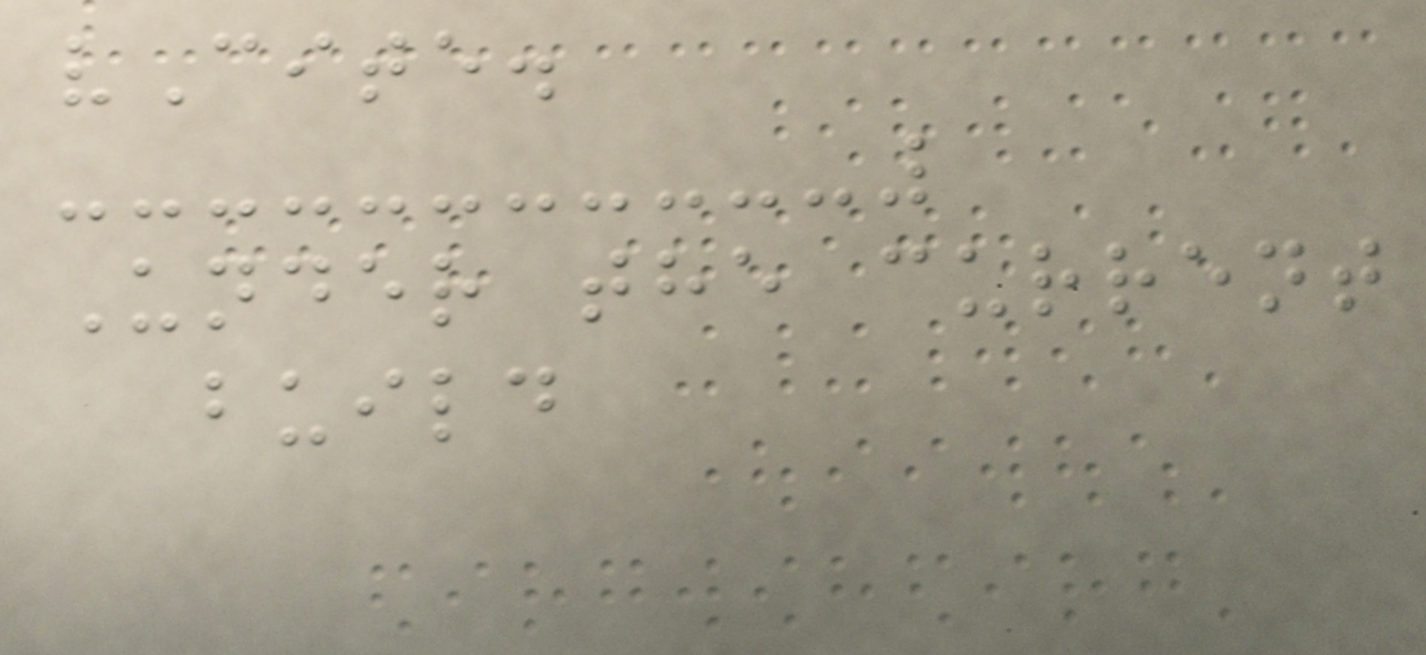vCite.
Under the current
build
